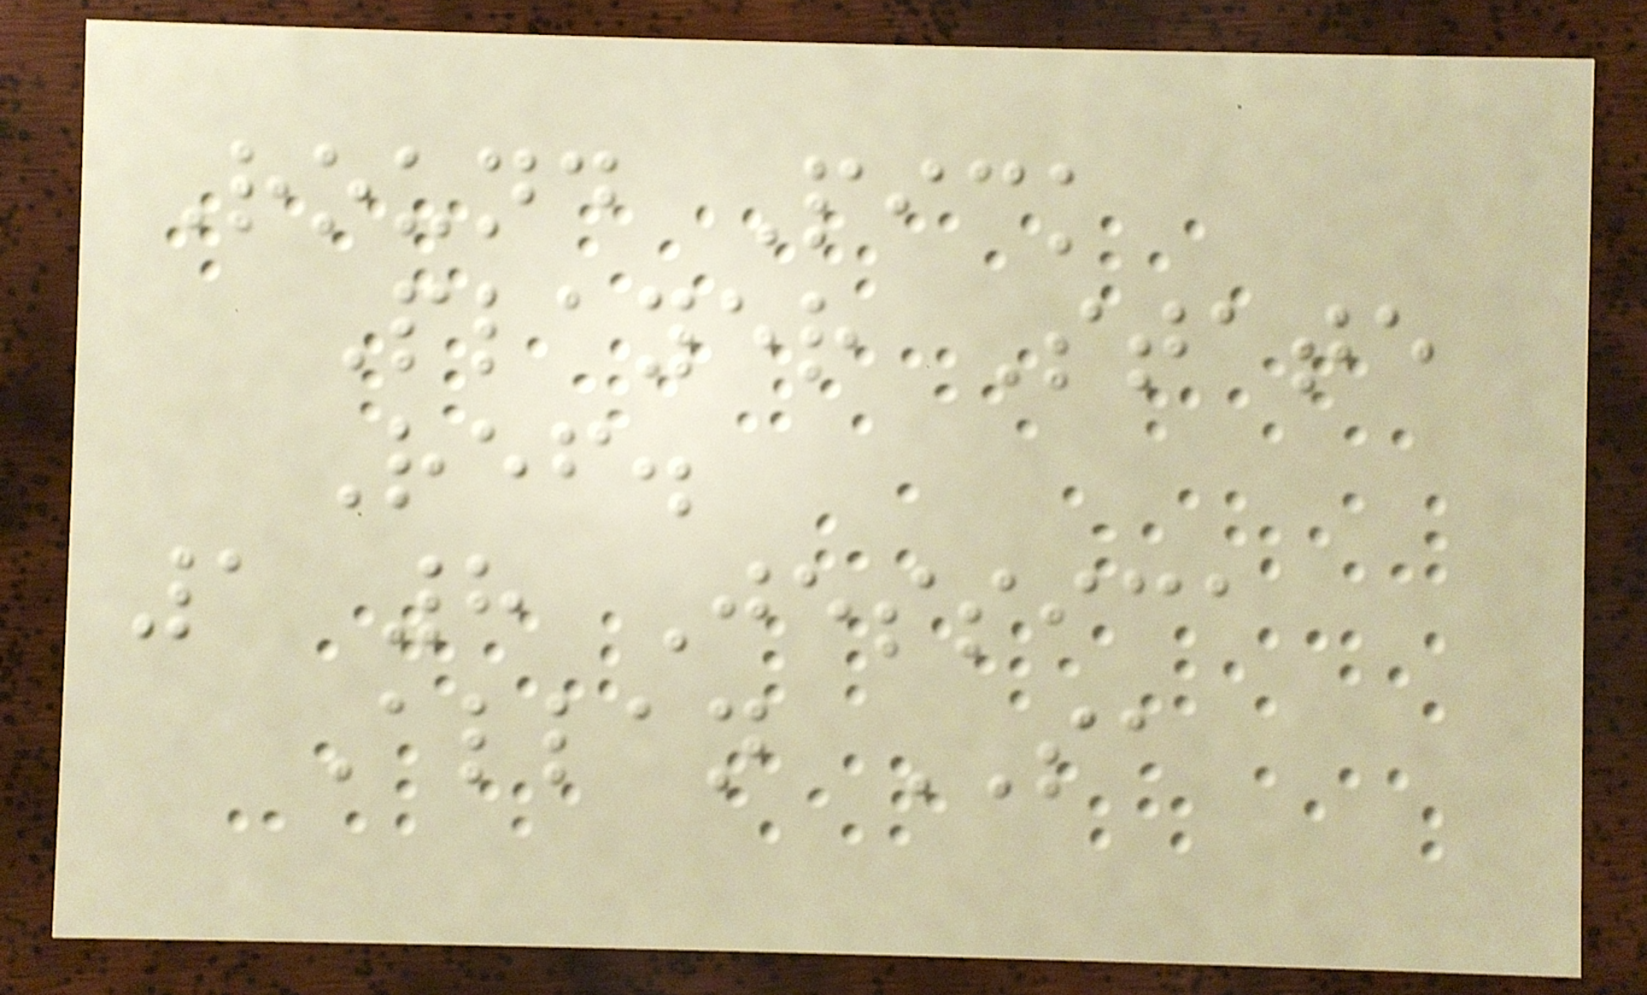Round Pick
Player State
Ref.
1 8 Jessica
Allan SA
